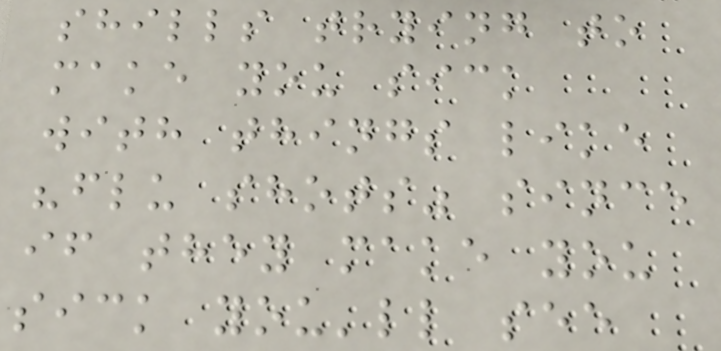shills trying to
make you sick
with things like
"flu shots" since
if they make you
sick you'll see
